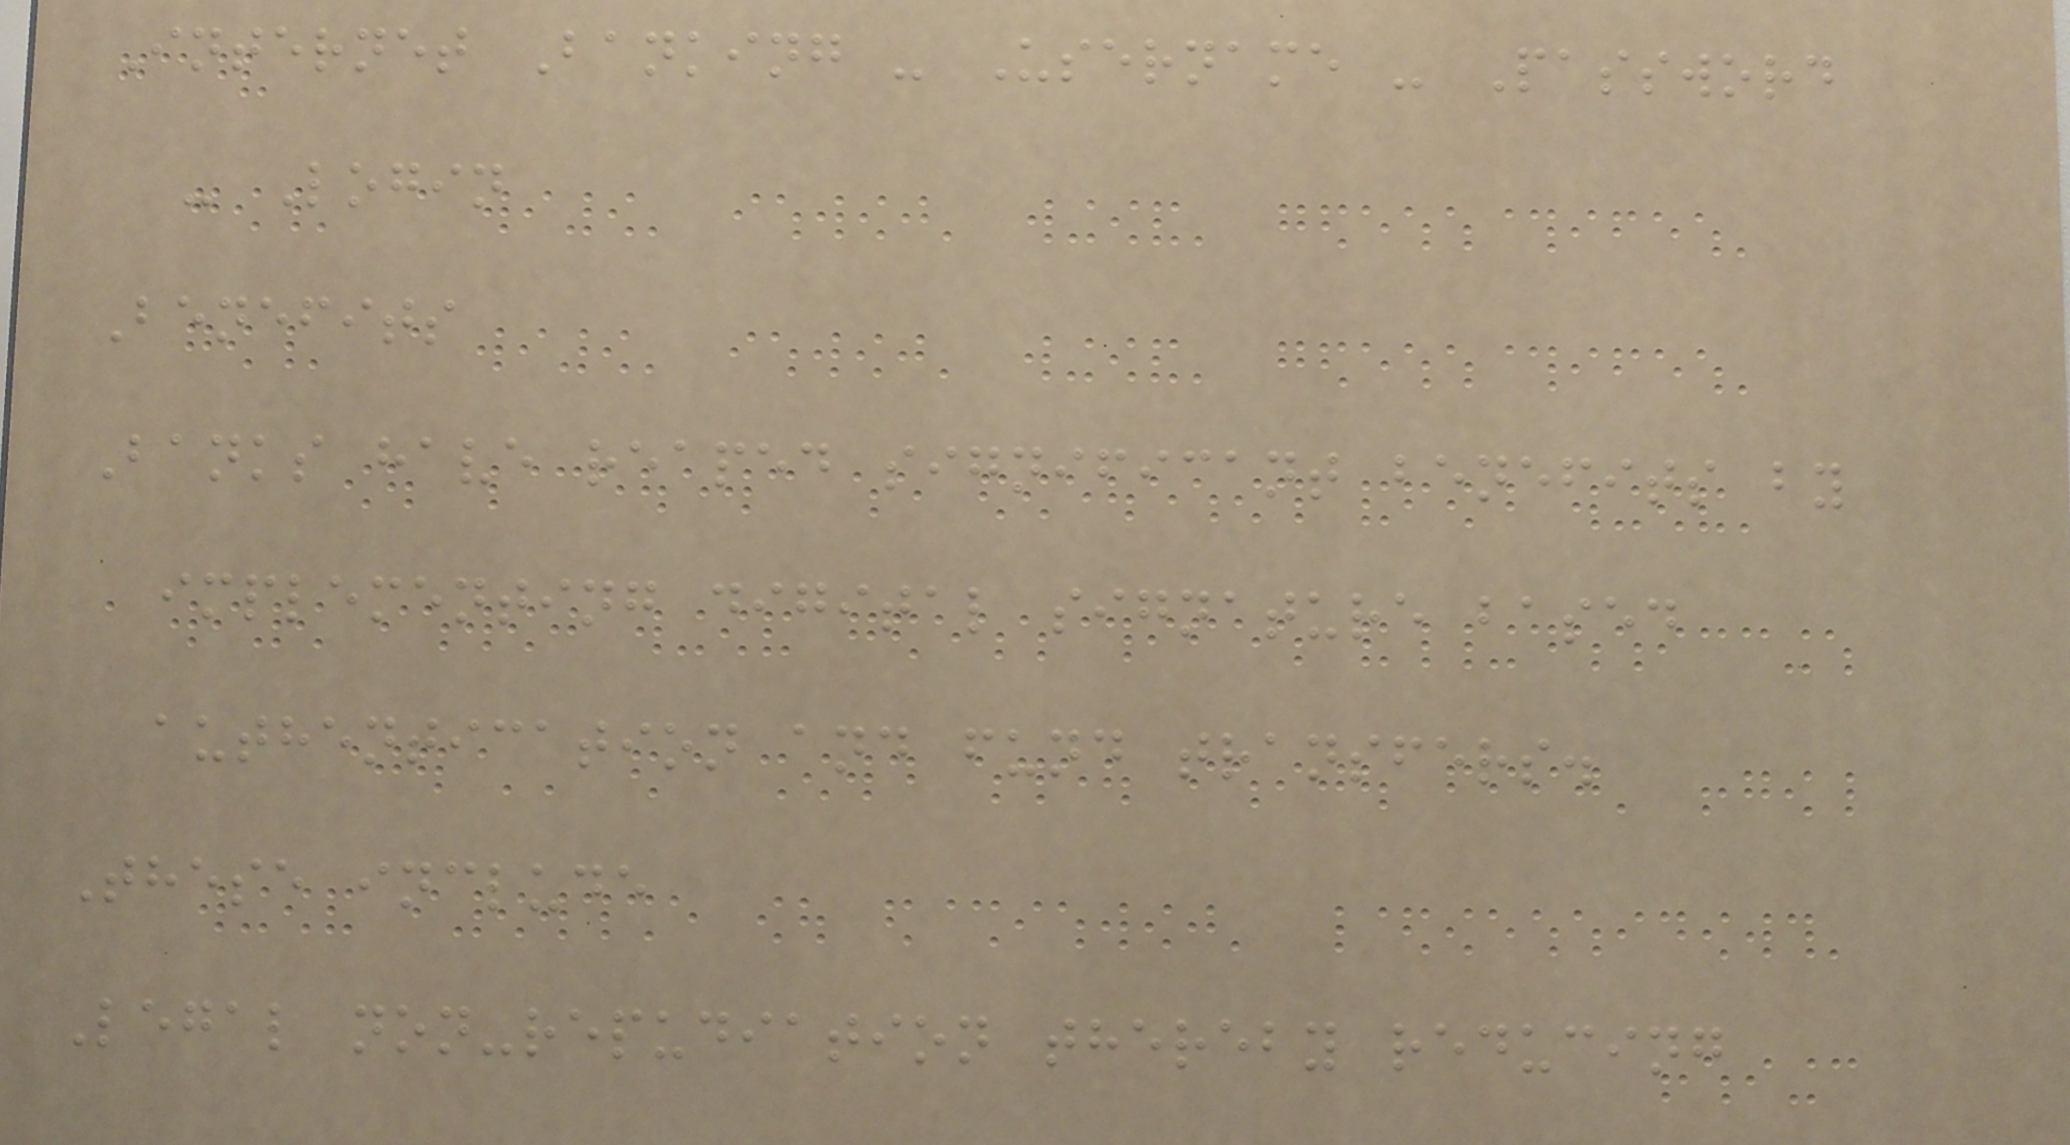Internet Banking - Username - Password
- Login
Benefits
Banks have reaped significant benefits by
implementing digital signature based
authentication and fund transfers.
These include
Legal non-repudiation thereby reducing
